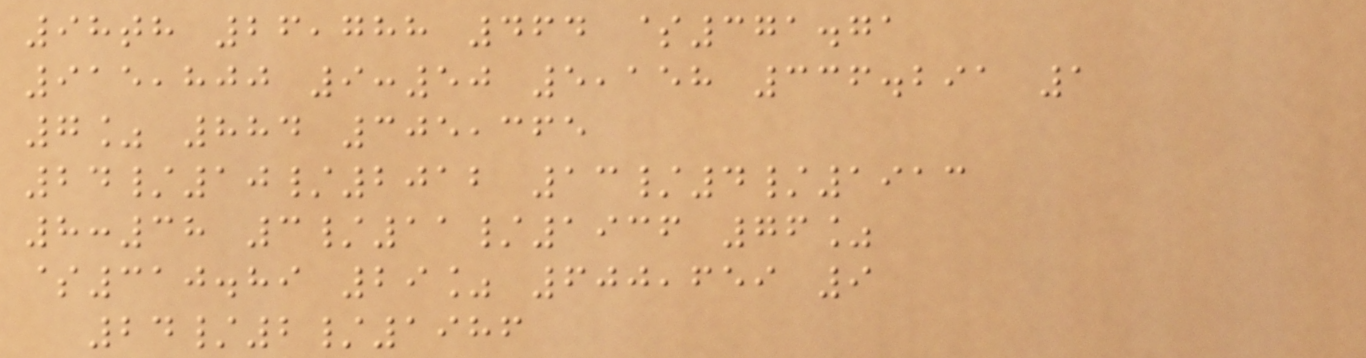98th 26,788 464 $371.71
915,800 9:50 5,158 336.291 1
7% 884 305,365
24/10/2012 13/4/1913
8:38 3/11/1936 76%
$310.89 29% 600,659 9
24/2/1986
